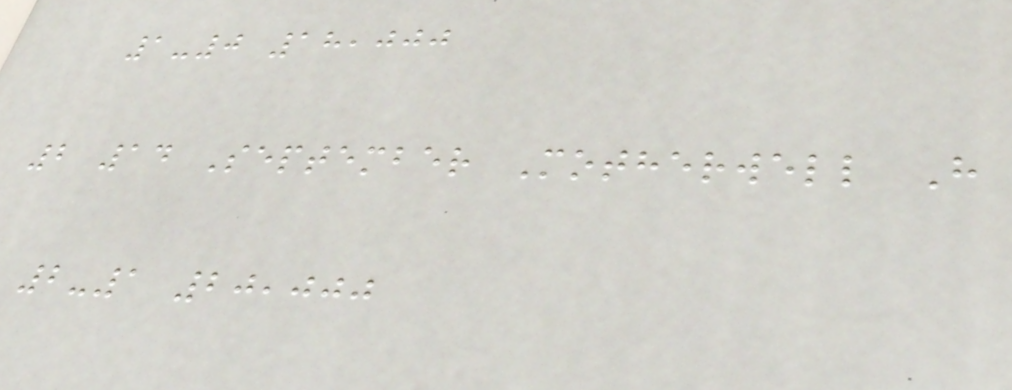1-0 18,000
2 14 September Motherwell H
2-1 20,000
